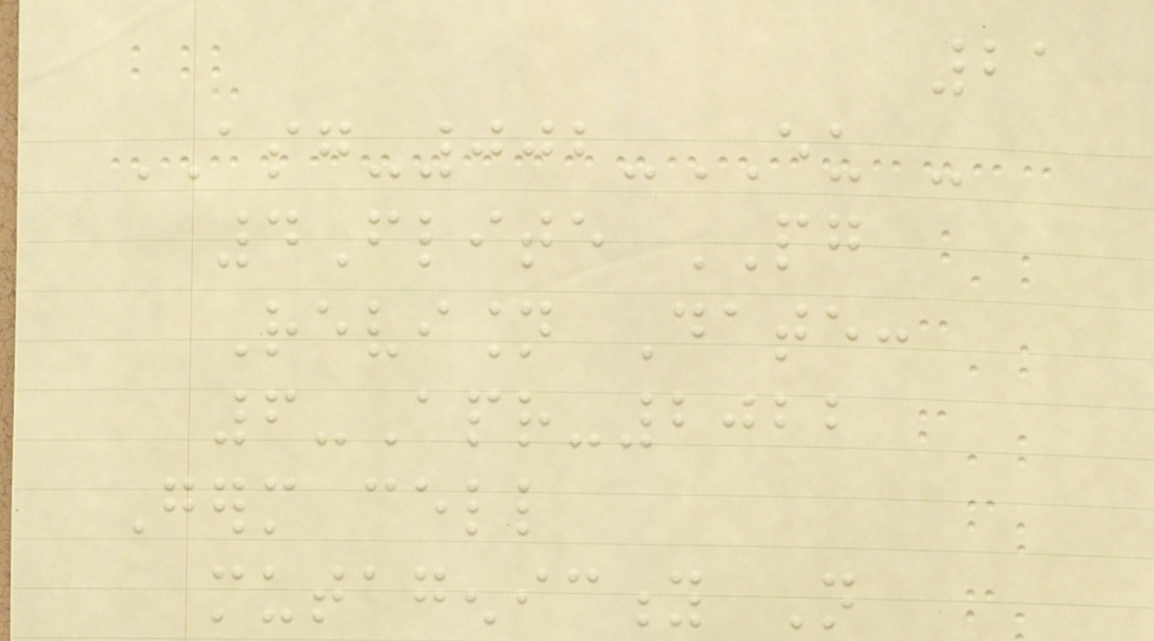21
ASG-002-EU -
4Flite PG
Revision Date:
6-Apr-2022
Germ cell
mutagenicity Not
